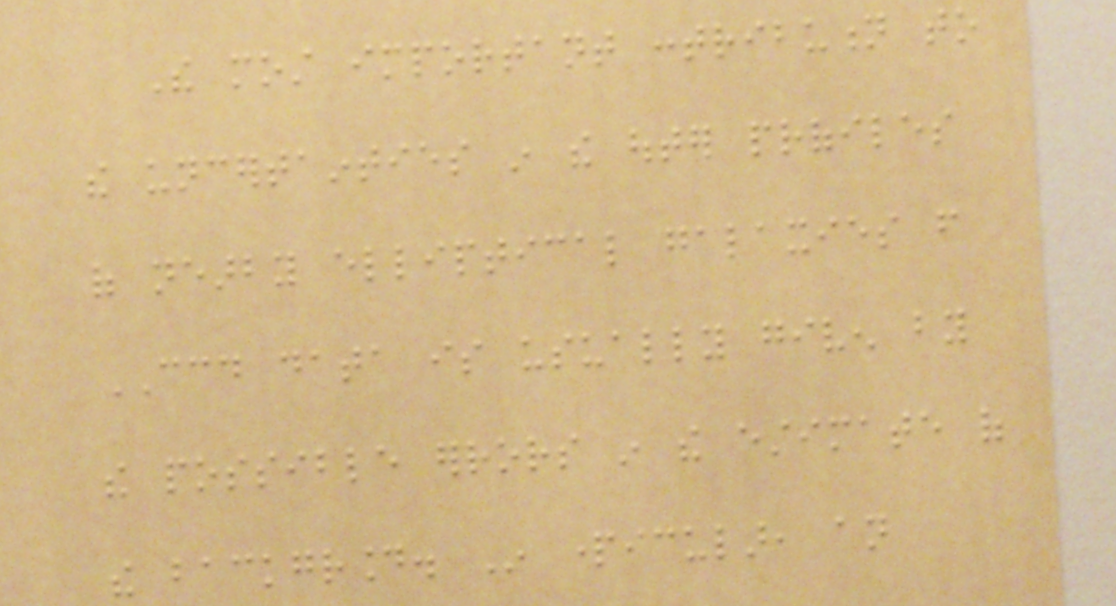The most important contribution to
the uncertainties in the outer profiles
of nearby elliptical galaxies from
CCD data is usually given by
the possible errors in the estimate of
the background. In particular, an
